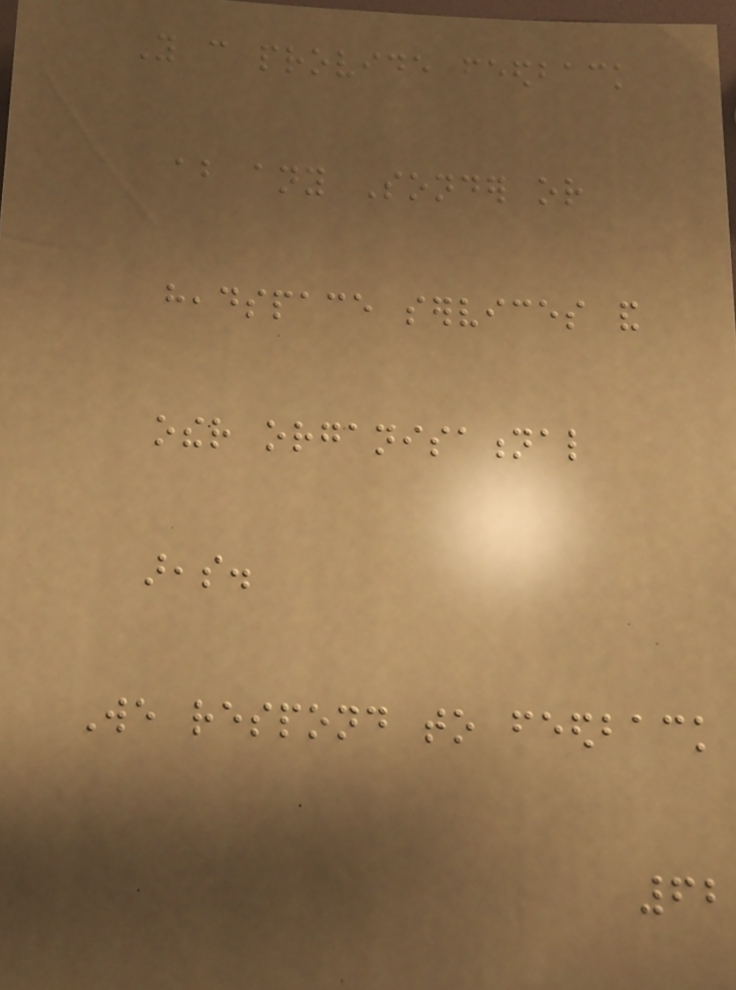You can provide feedback
about any Sonder or
headspace services and
other organisational
areas.
We respond to feedback
62
